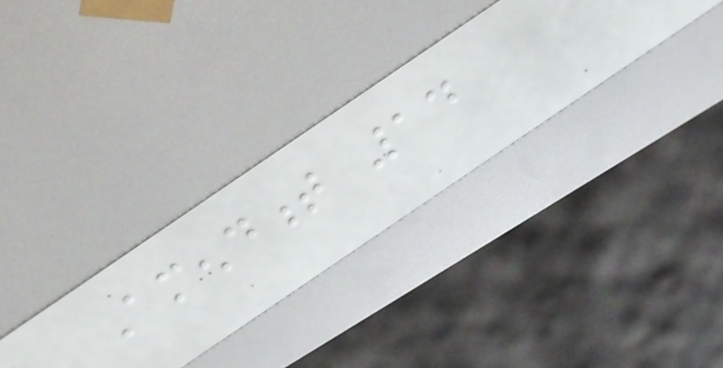Amendment 14
